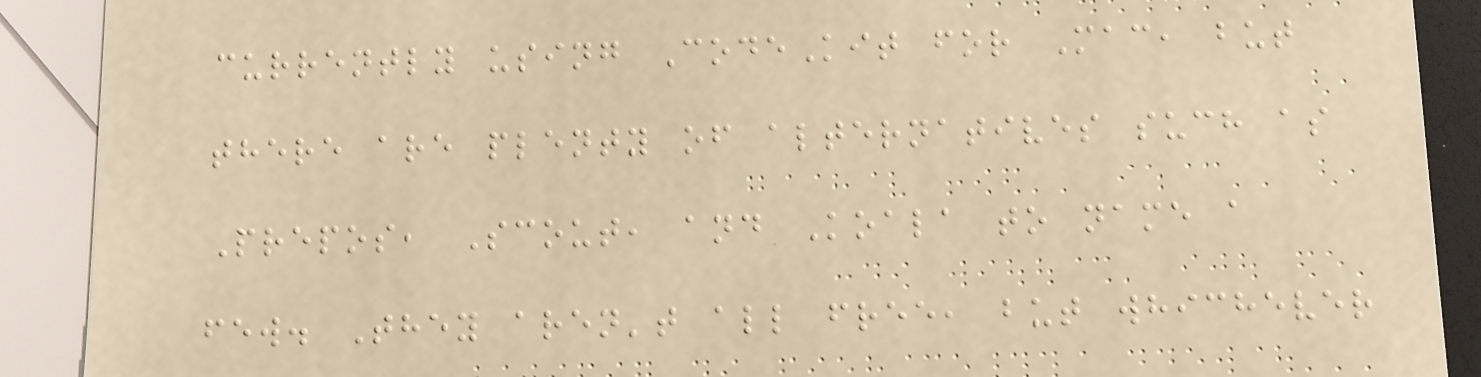currently using CodeKit for Mac, but
there are plenty of alternatives such as
Prepos, Scout, and Koala to name a
few. They aren't all free, but whichever
